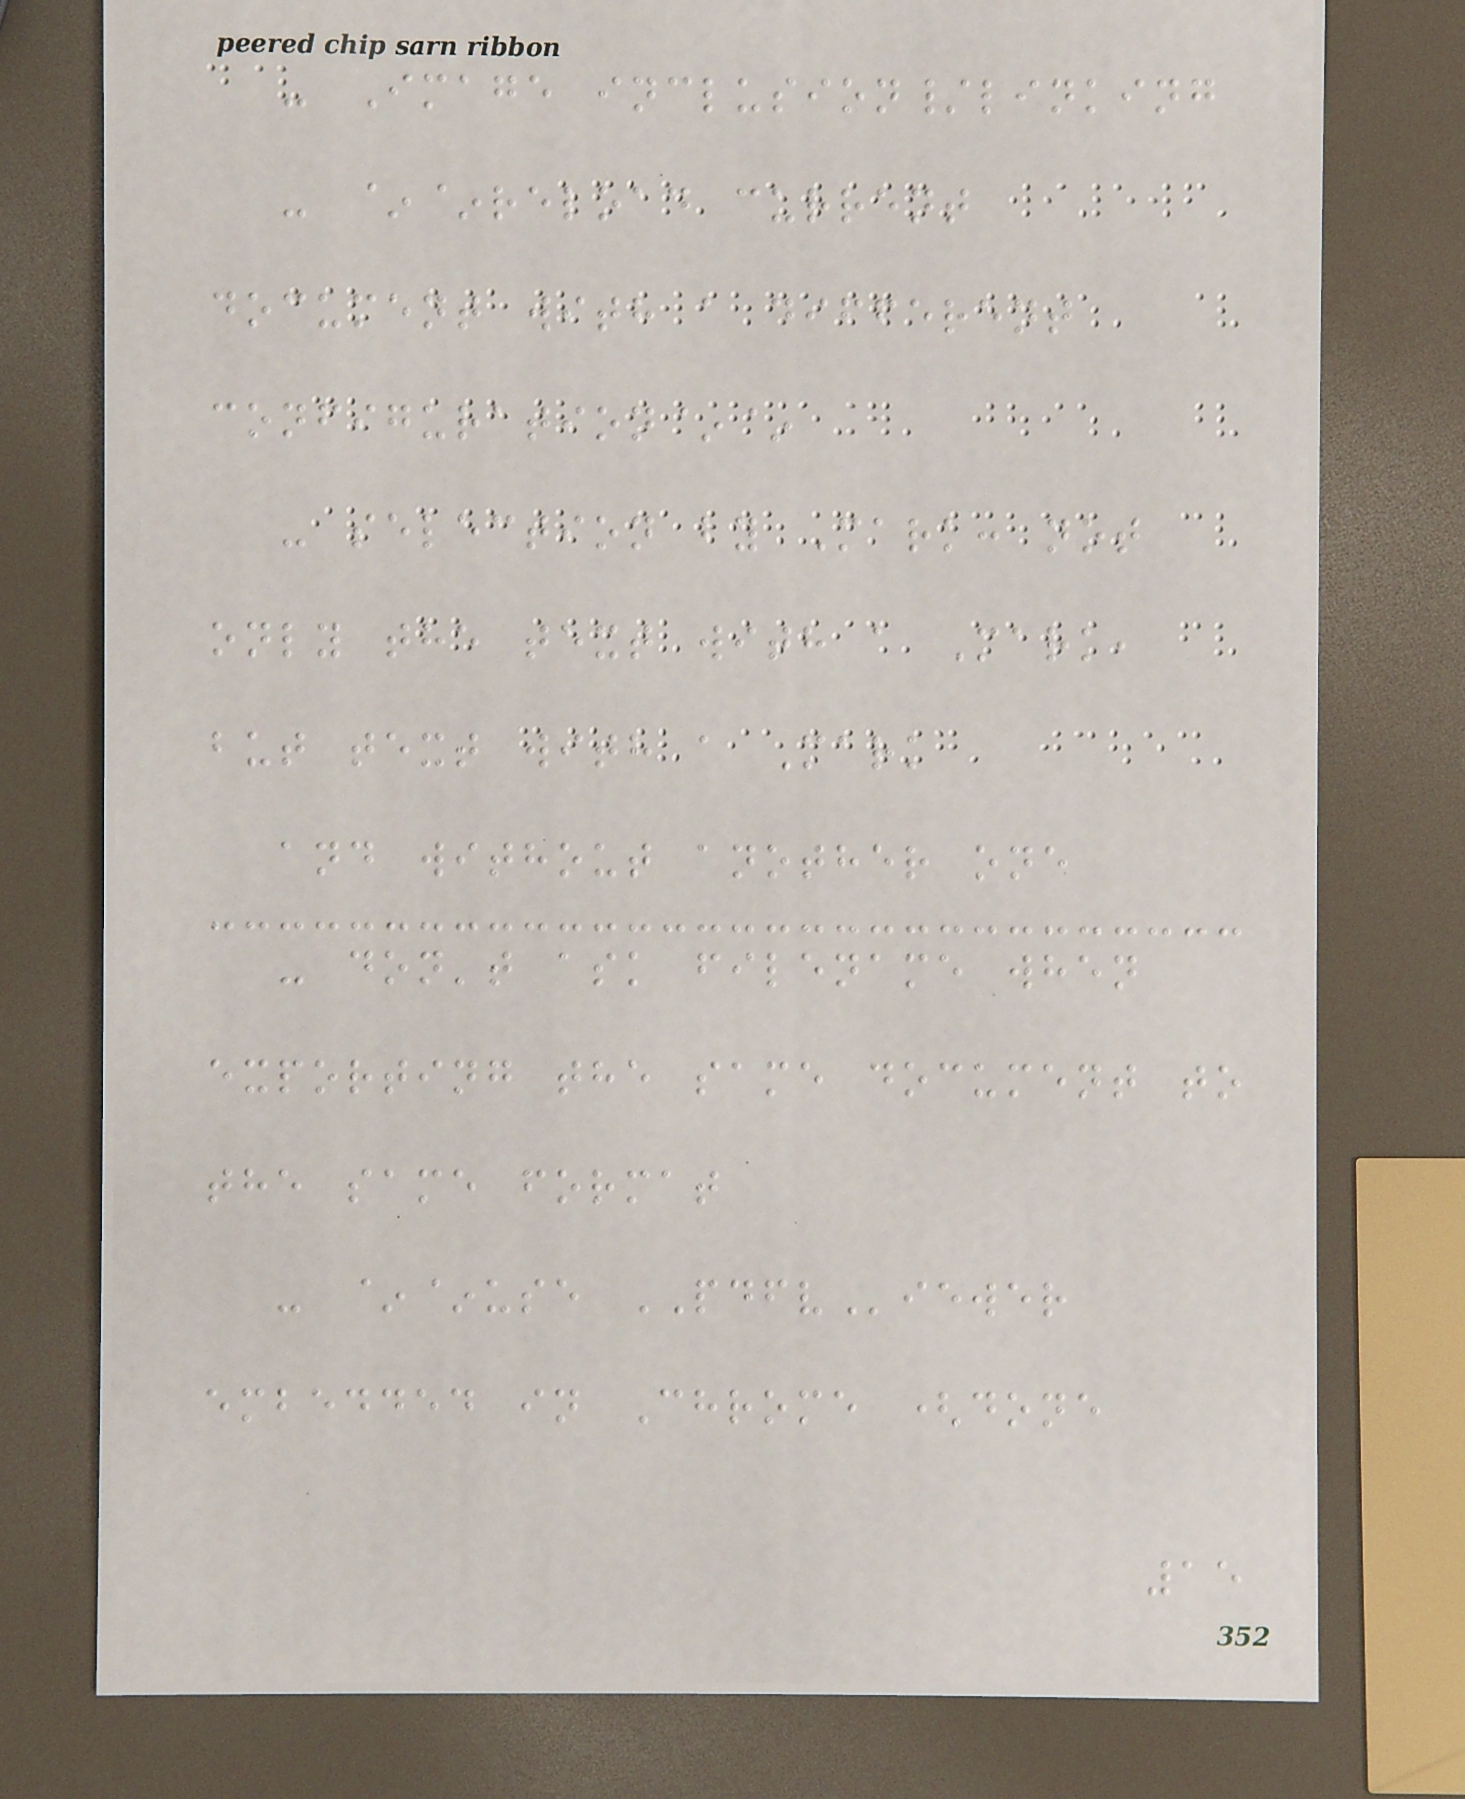- Image inclusion/linking
- ~~reload current
document with a different
configuration~~
- selection by Mark: not
only the text with a Mark,
but text with a Mark
and without another one
- don't ask filename when
exporting the same document to
the same format
- ~~use PDFViewer
embedded in Chrome (done
15
